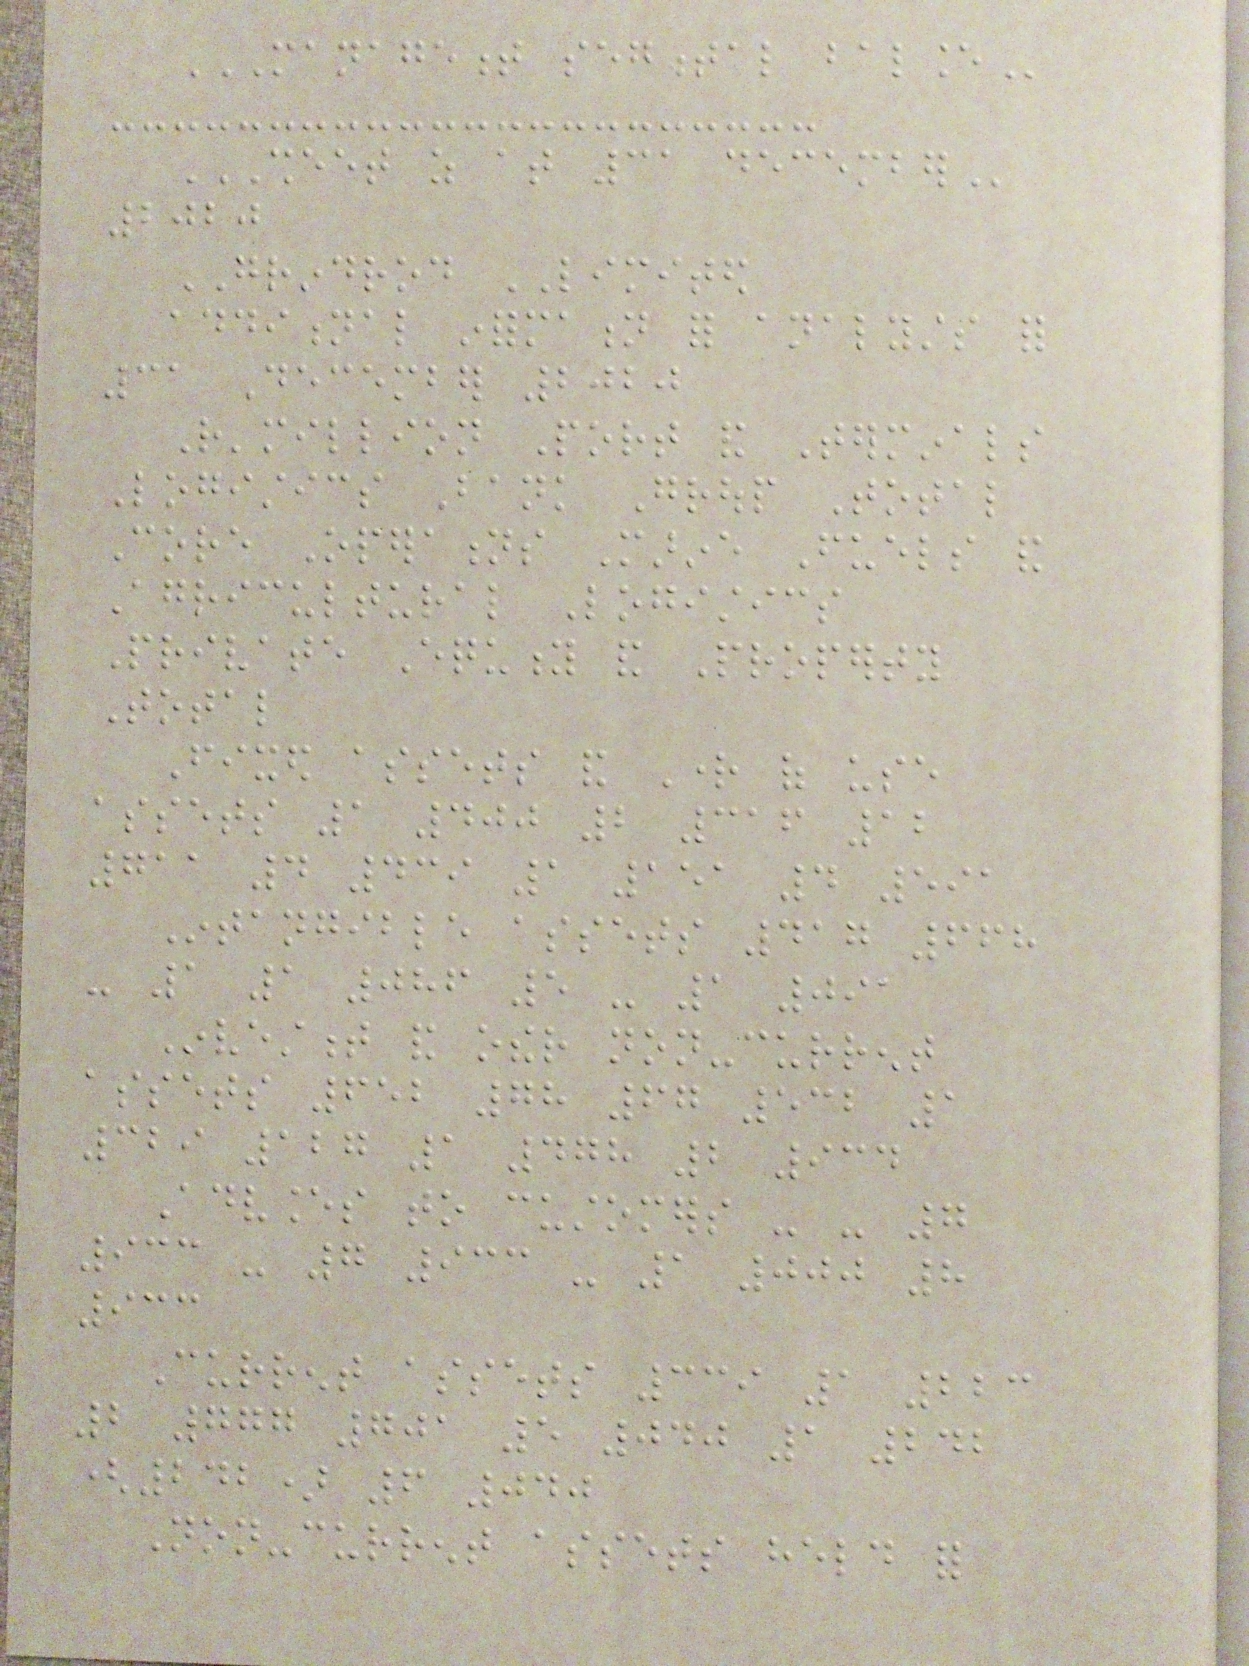MANAGEMENT SEGMENTAL BALANCE
SHEET AS AT 31 DECEMBER
2020
GRINDROD LIMITED
additional information for analysts for
31 December 2020
R'million Port and Terminals
Logistics Bank Group Total
Core Operations Marine Fuels and
Agricultural Logistics
Private Equity and Property
Total
Fixed assets and Right of use
assets 1 400 2 316 12
711 4 439 1 151 4 591
Intangible assets 417 668
- 1 1 086 5 - 1 091
Investment and other non-current
assets 652 78 67 532 1
329 127 1 478 2 934
Advances to customers - - 7
933 - 7 933 - 1 000 8
933
Current assets 339 1 223
2 777 701 5 040 1 242
(242) 6 040
Non-current assets held for
